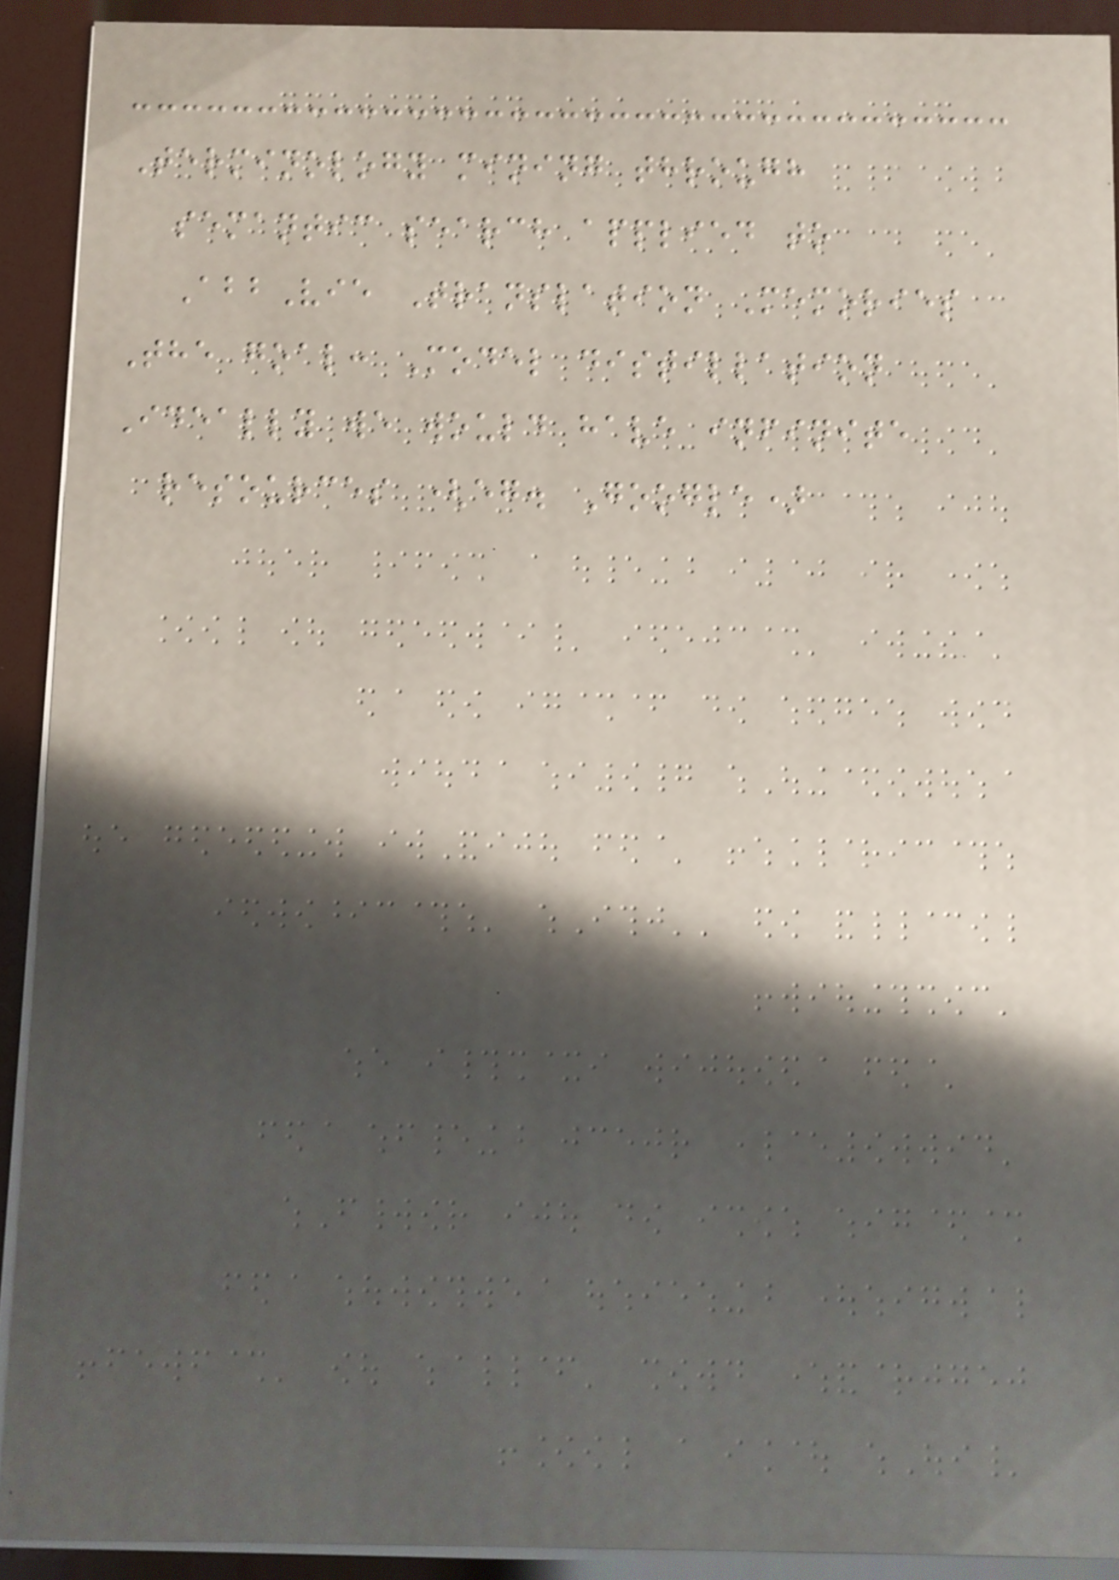Terminology mining through
semantic search applied to
AbbVie Translation Memories
The goal: Model distillation
Ideally we would have infinite
resources (eg. Google)
